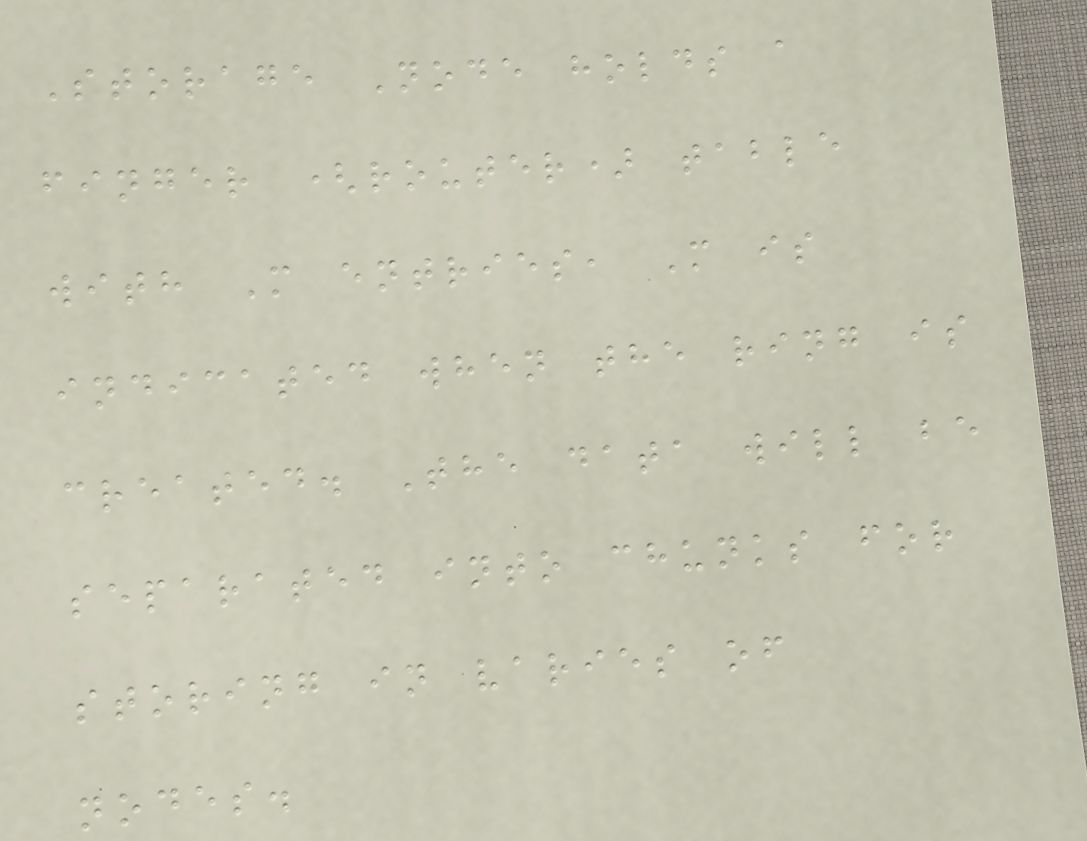Storage Node holds a
finger (router) table
with M entries, M is
indicated when the ring is
created. The data will be
separated into chunks for
storing in varies of
nodes.
